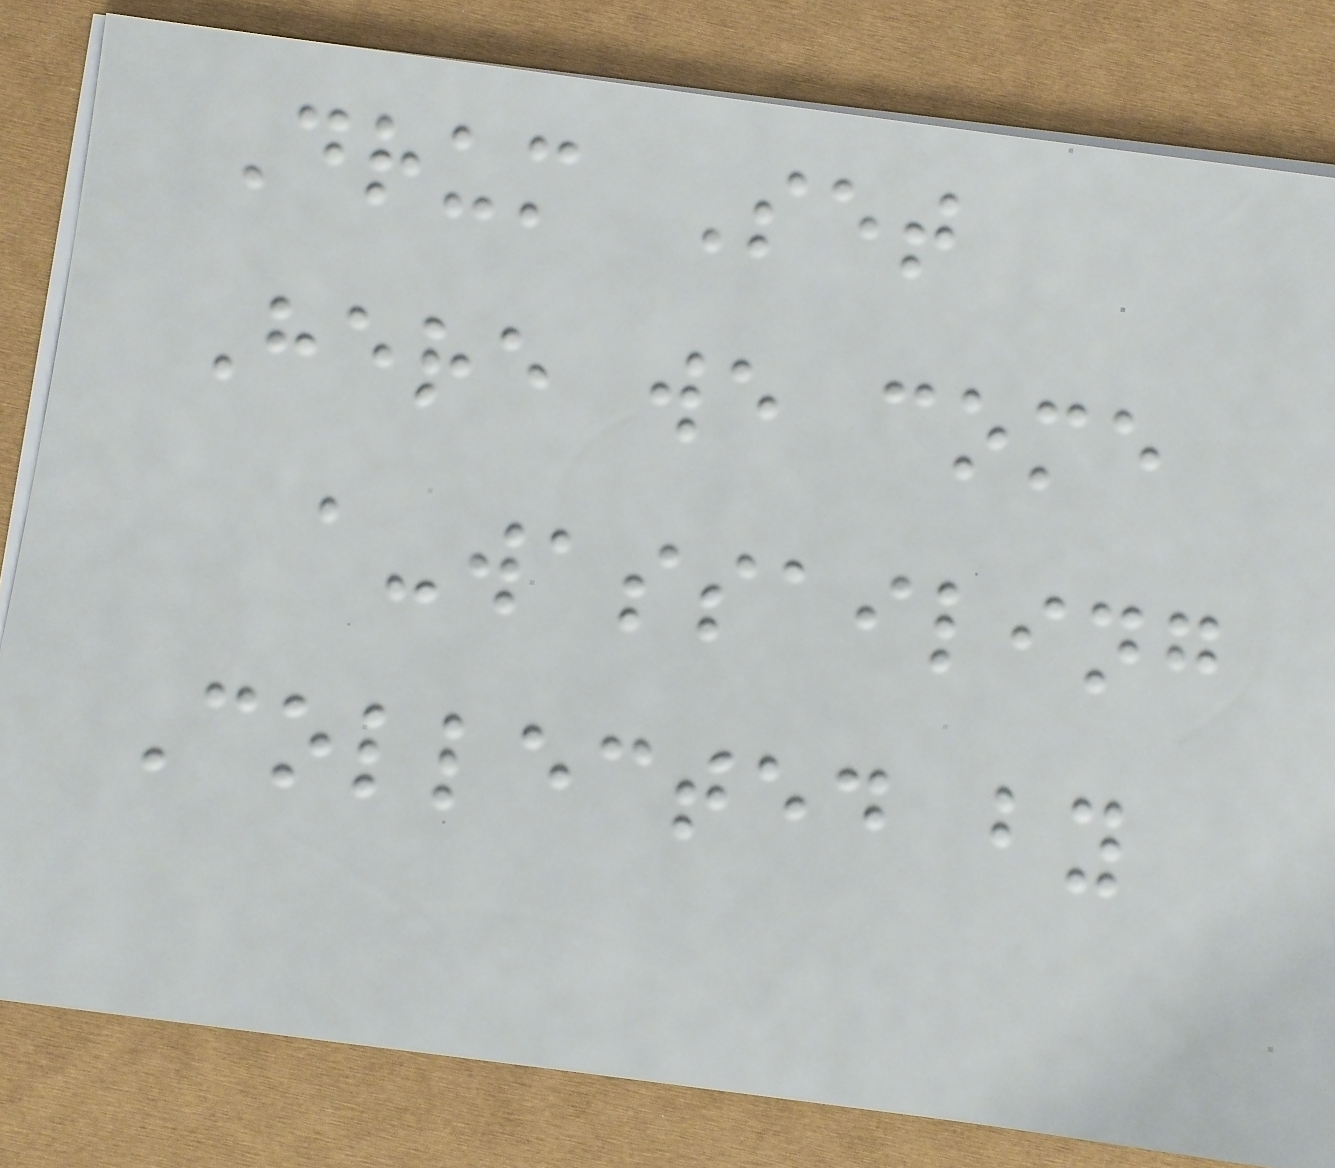Drum Set
Here we come
a-wassailing
Collected by
